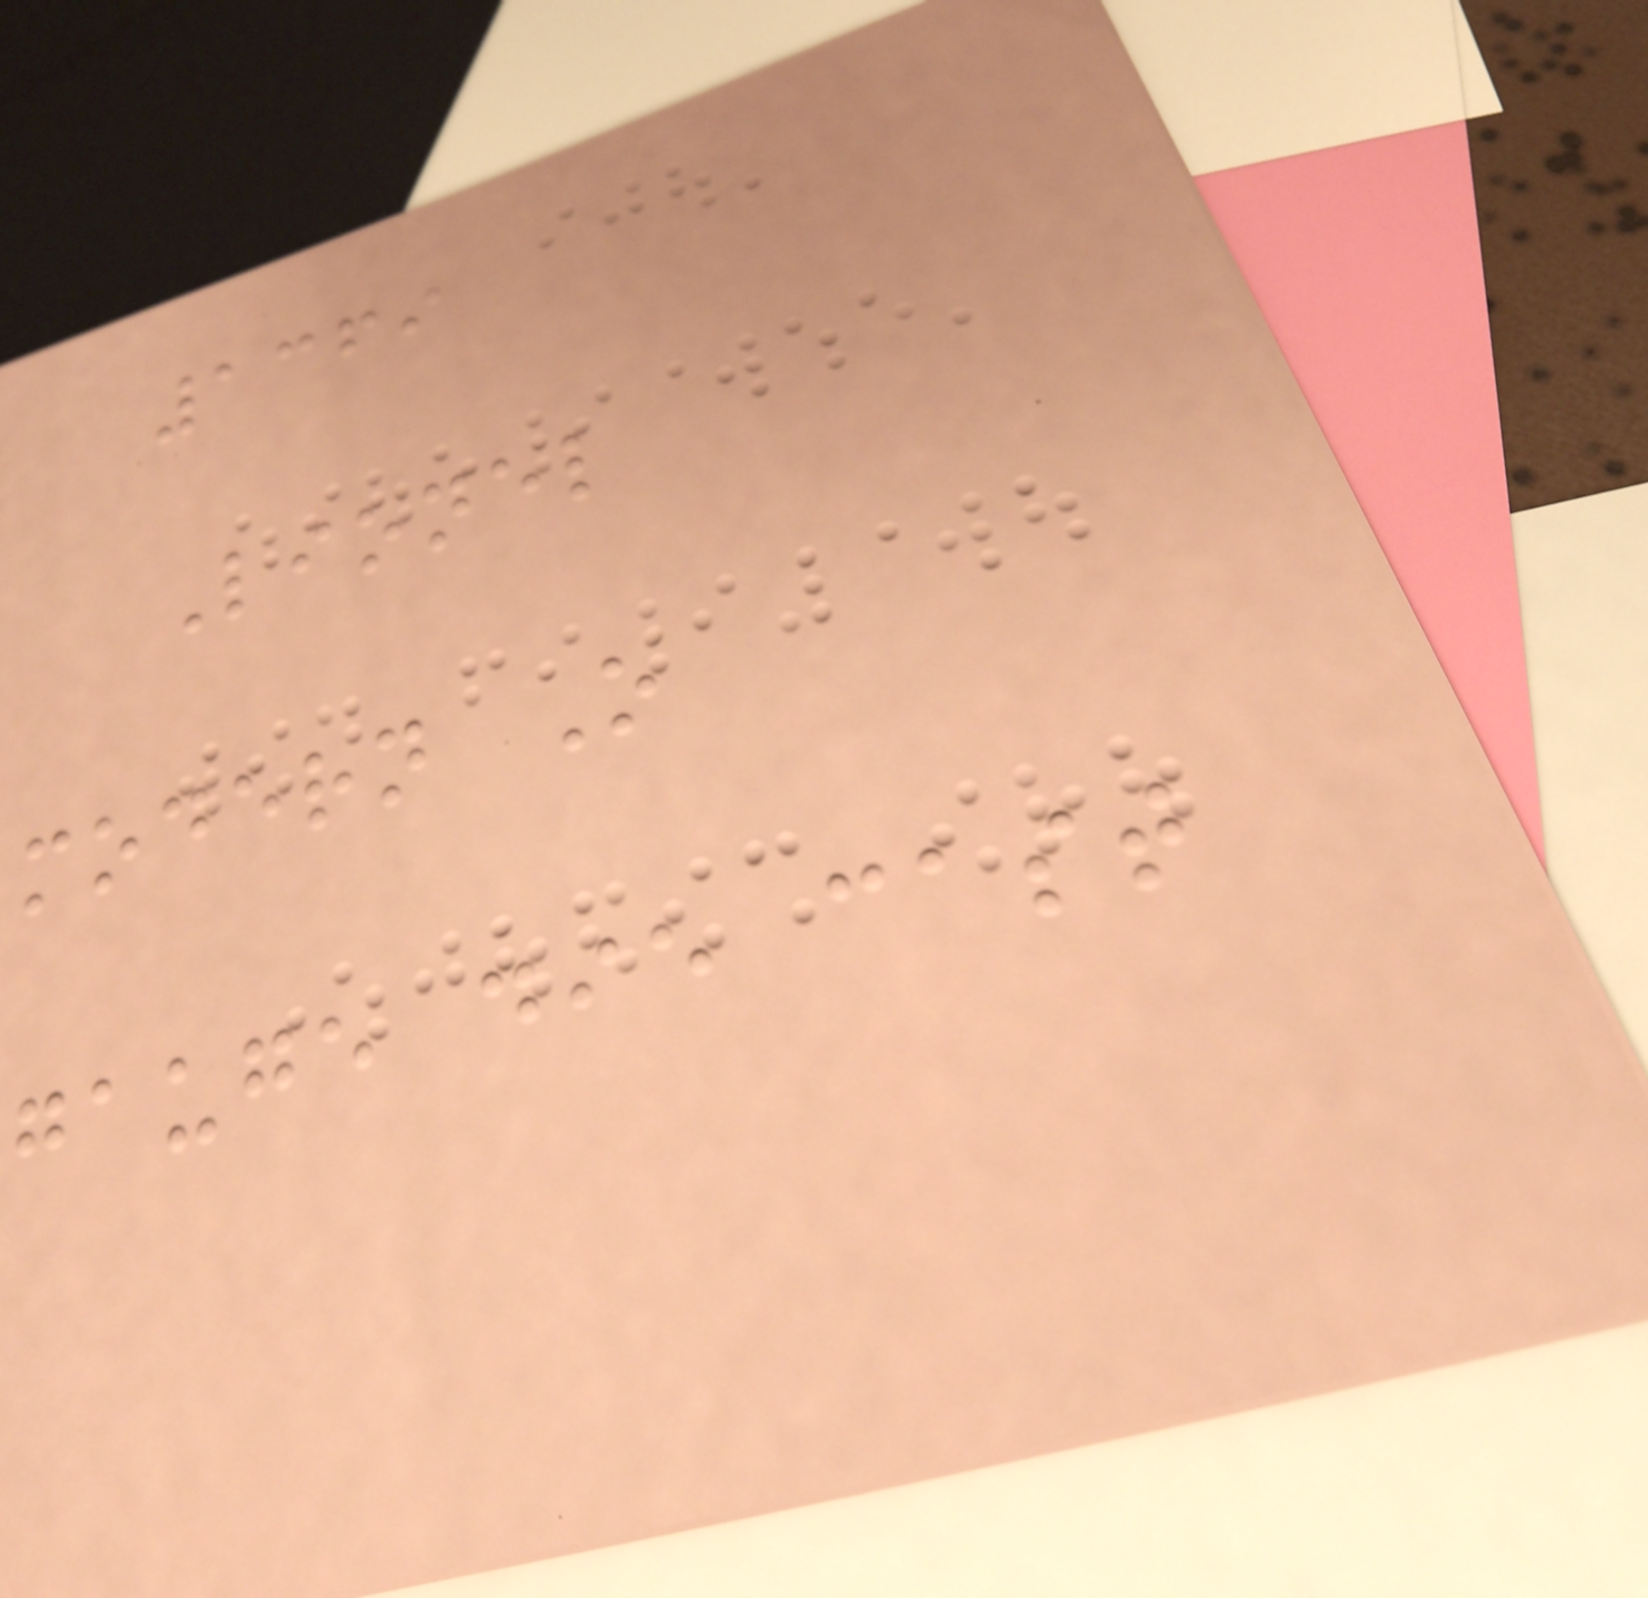1369
Lionel
modern O
gauge die cast
